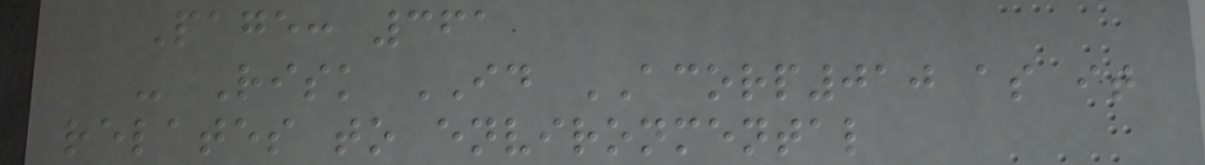Page: 361
- Risk ID ACORP010 as it
relates to environmental
